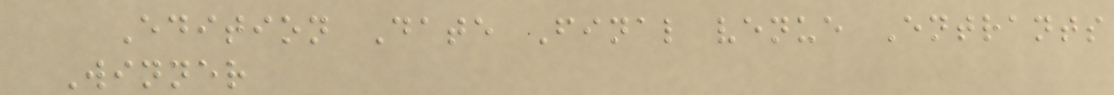Edition Date Final venue Entrants
Winner
